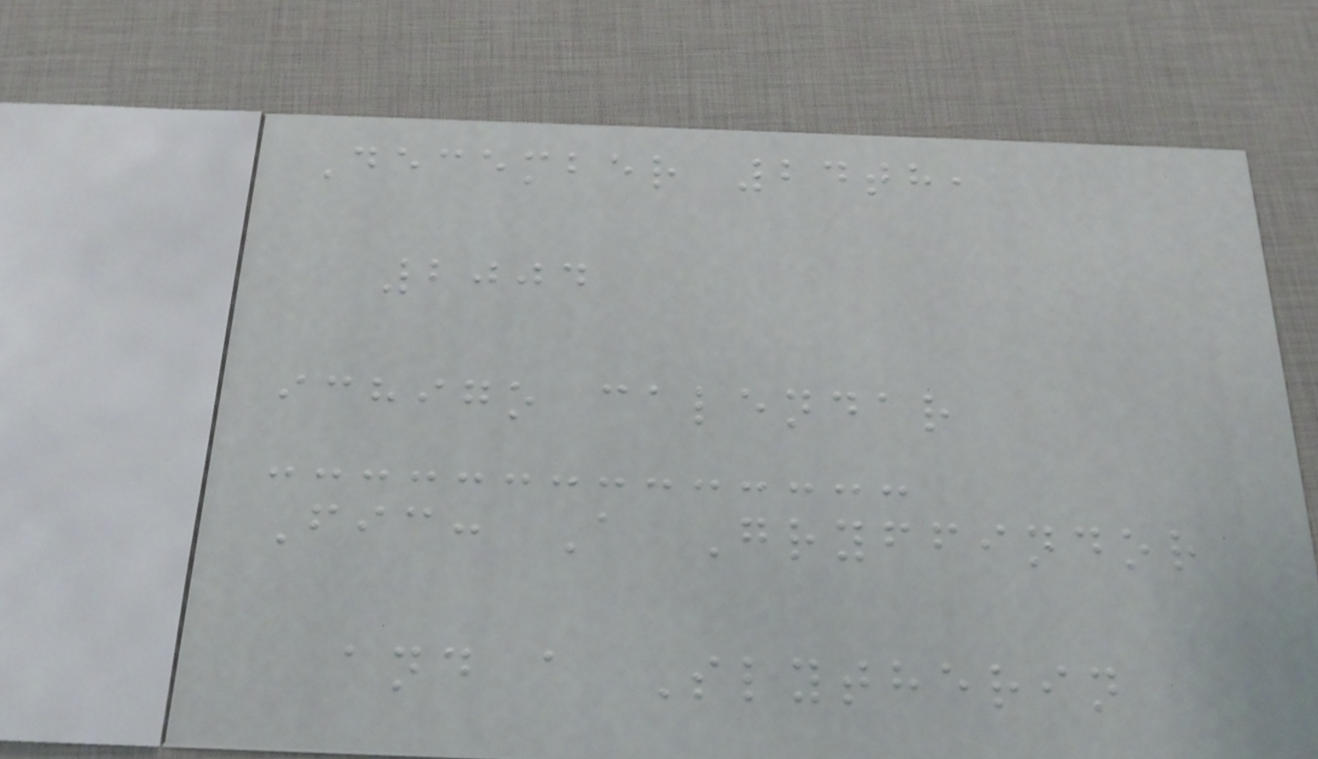December 24th,
2004
ichigo calendar
Fic: A Gryffindor
and a Slytherin
